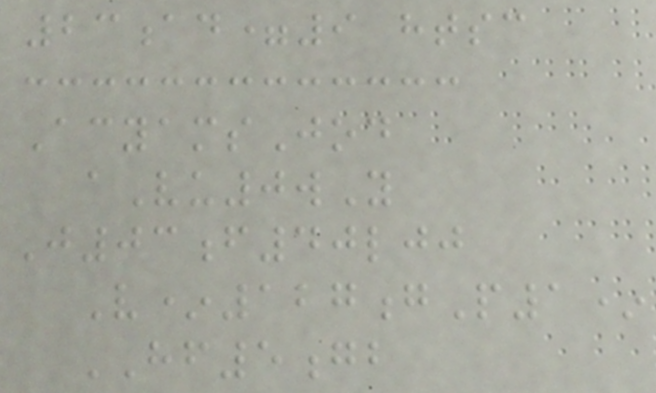23ad=9 htsc
AcyamsJod
aVu0wY
J03f40ljj
V*127gP1*
HF5gb
